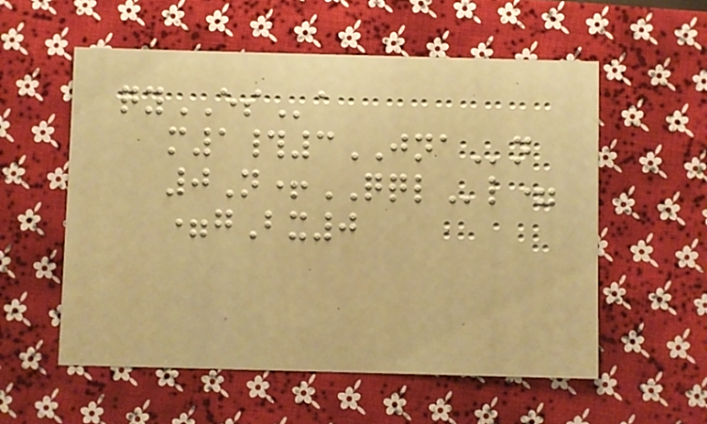qyESa
m1#3JNAn
0N+QQLl=
=gBx0
